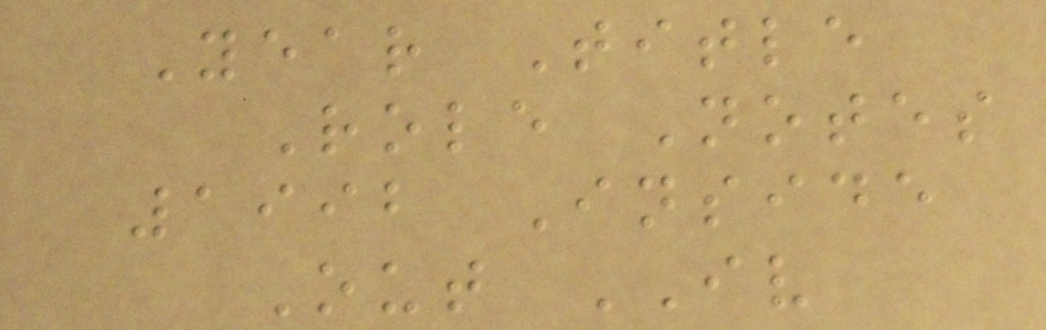Year Title
Role Notes
1992 Inside
Out IV
